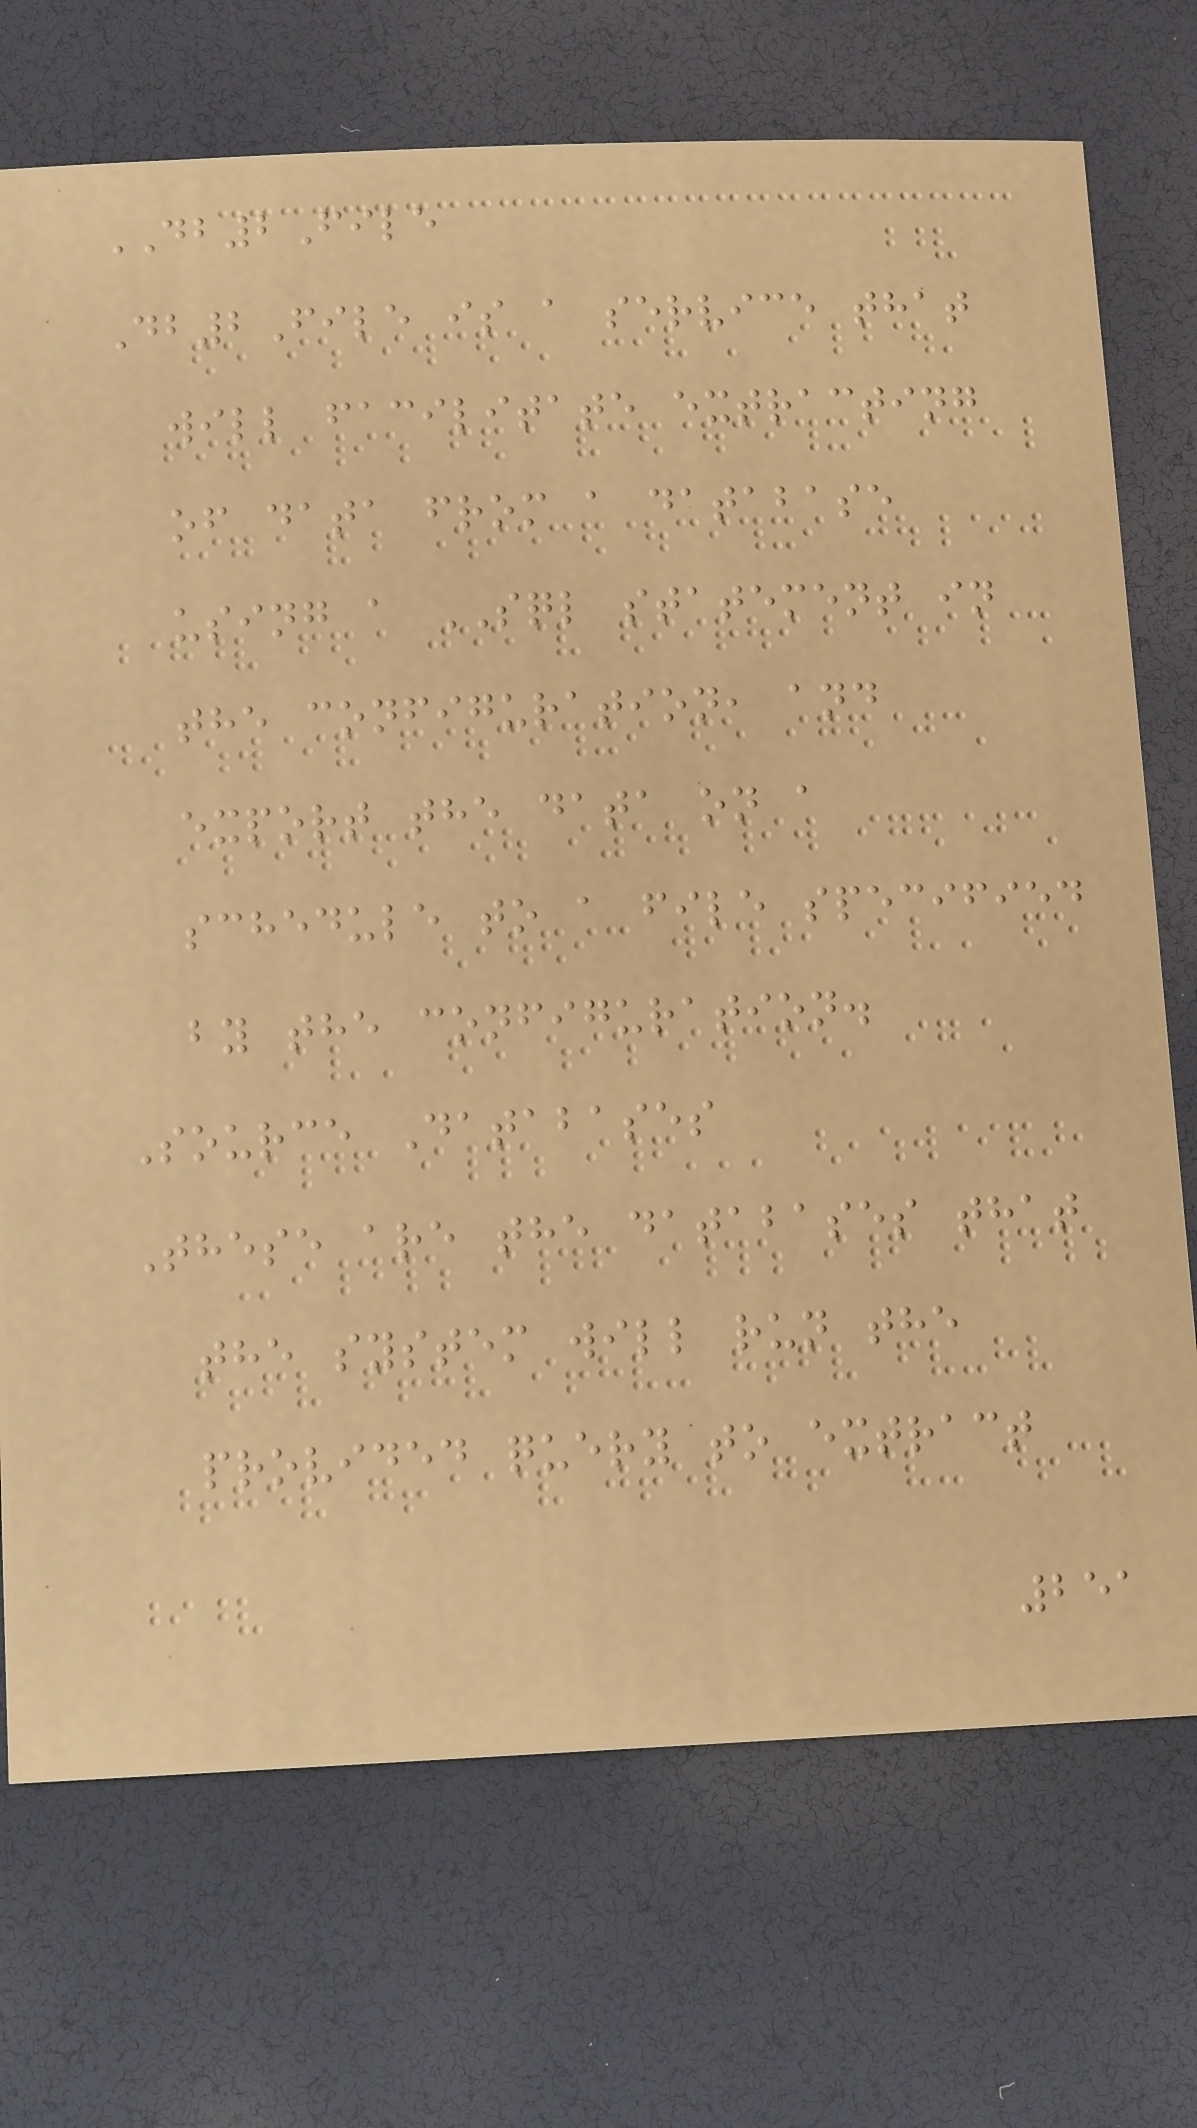DB2File
Db2File is a service that
will facilitate extracting
of data from a database
using a SQL statement in
the configuration, and
export the data on a
schedule to a file specified
by the configuration.
Source Databases
These are the databases that
the system will run the
provided query to extract
251
